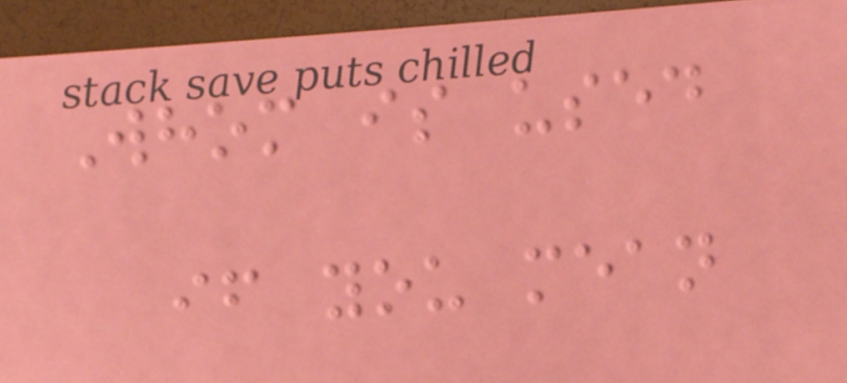Whom is used
if you mean
